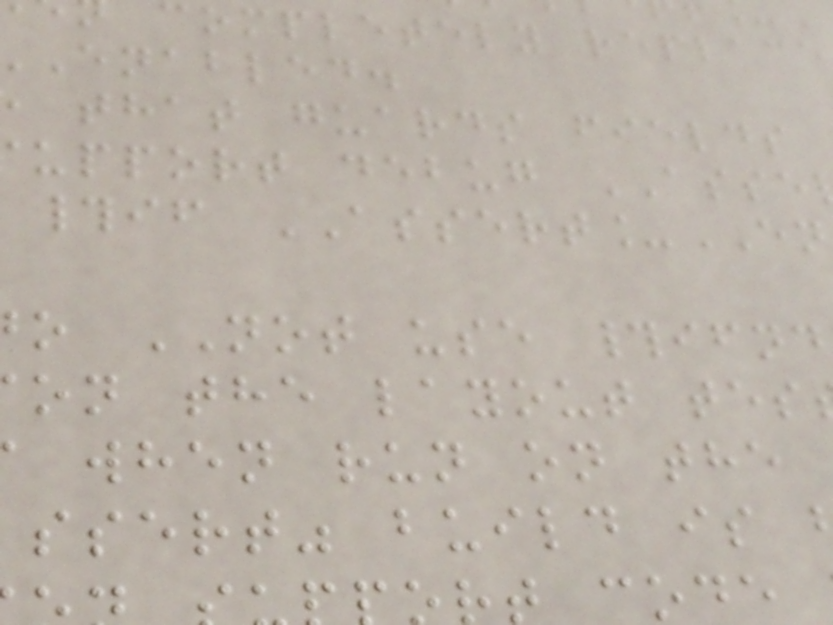completely replace
enabled.
that guards fields
upport debug ASSE
#if ASSERT_EN
o NOT use #ifnd
on the layout tes
when run on the
ssert" build is
